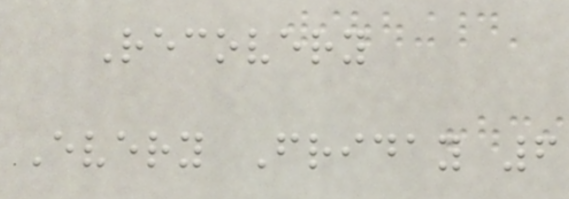Recovery
Every Friday 6
